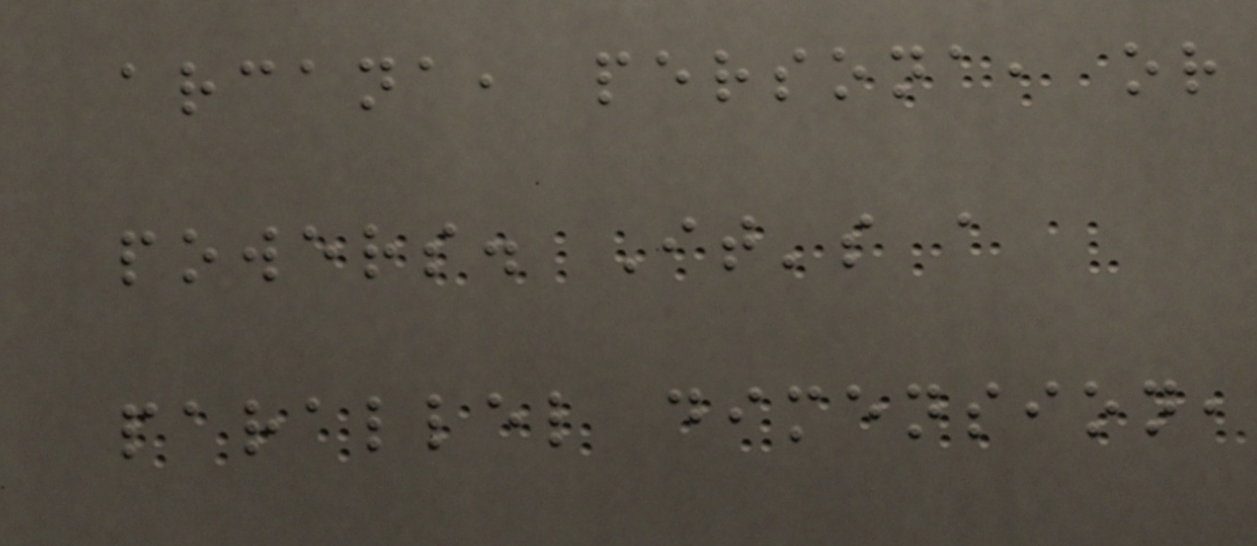arcana, persona, or
powers. It's a
parallel dimension,
